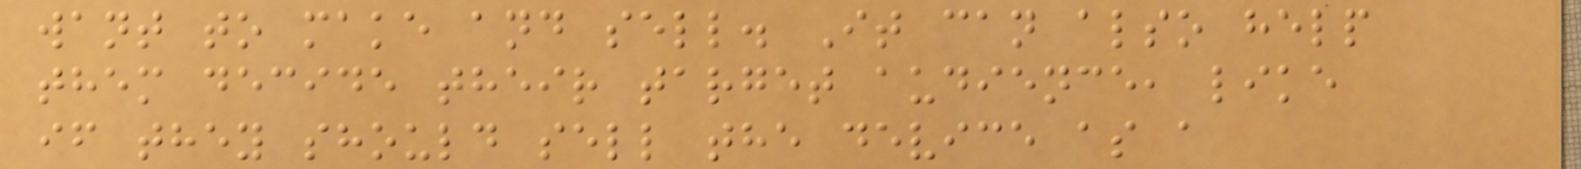want to make and sell. It can also help
them decide their target audience, like
if they should sell the device as a
